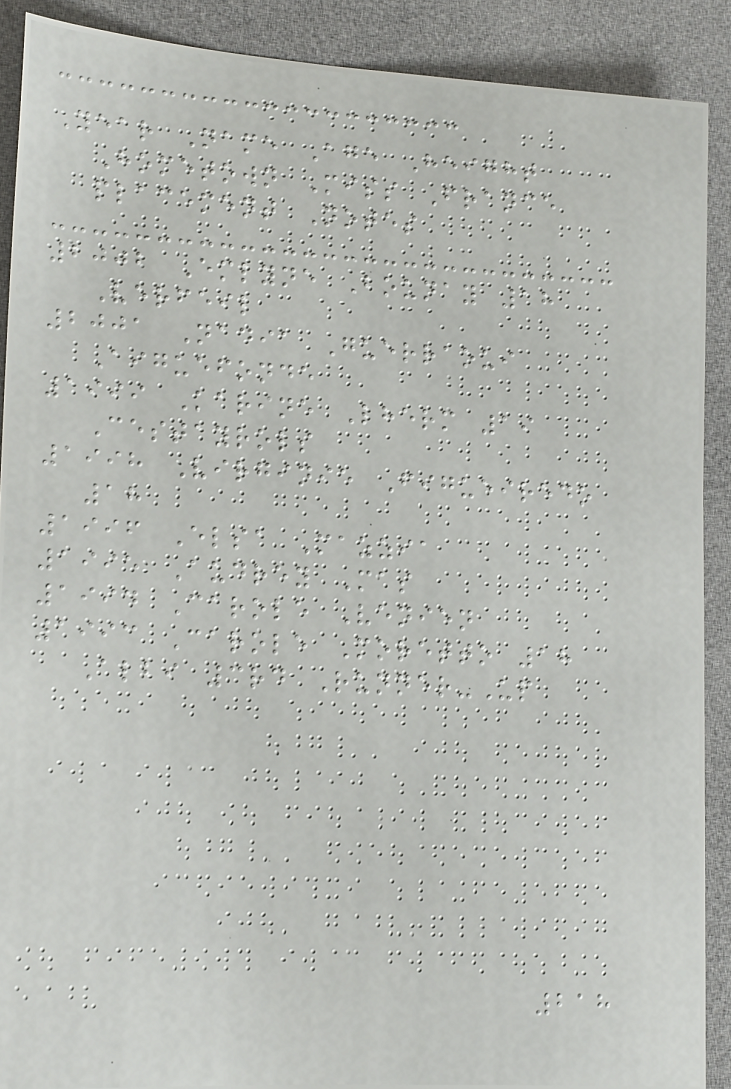Year Name Age Height
Hometown Miss France
placement Notes
2002 Emlyne Bounay 18
Verfeil
2001 Nadia Guerraoui
Aiguefonde
1999 Karine Lherm 19
Cestayrols
1998 Virginie Figueiredo
18
1996 Elsa Mazzia
1995 Audrey Mas
1994 Carole Venien
1993 Carole Moretto 18
Albi 3rd Runner-Up
218
